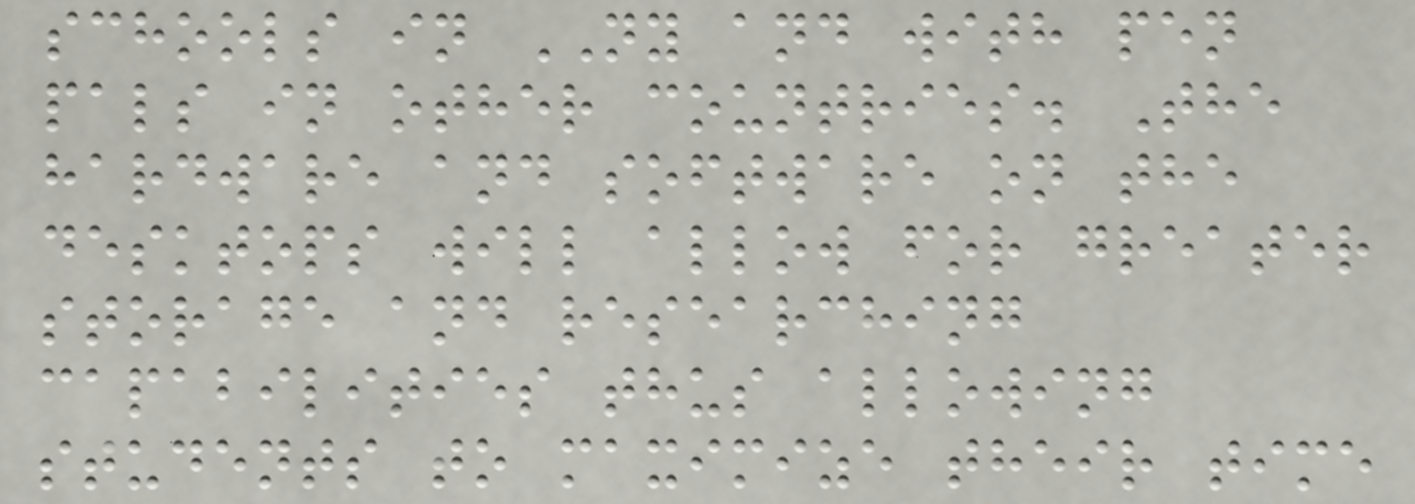schools in NY and with pen
pals in other countries. The
hardware and software on the
desktops will allow for greater
storage and researching
capabilities thus allowing
students to maximize their time
